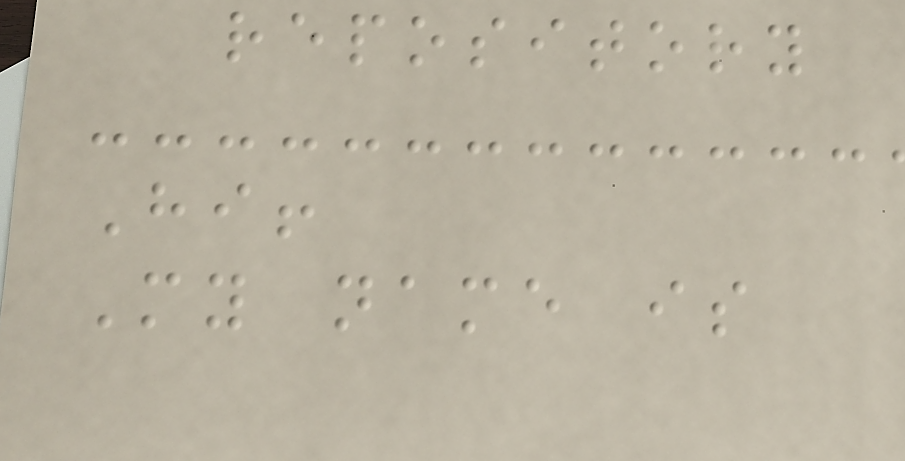repository
Hi!
My name is
